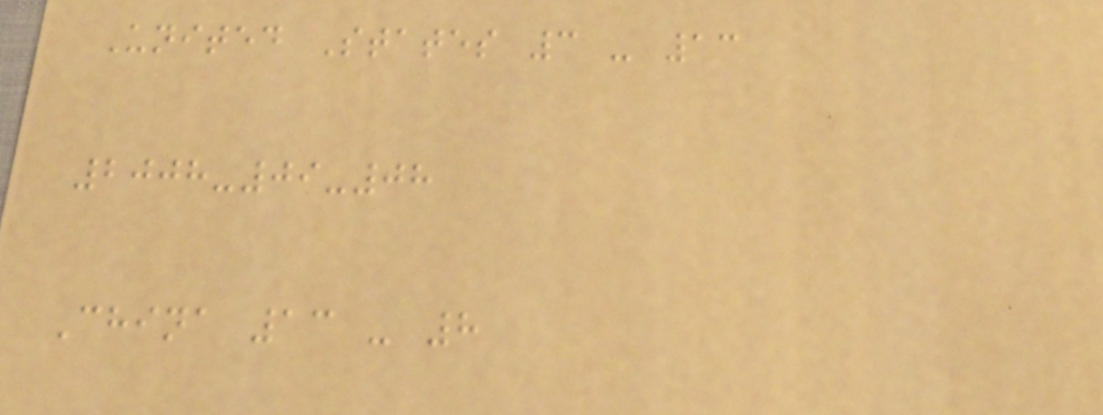United States 3 - 13
2008-09-08
China 13 - 8
